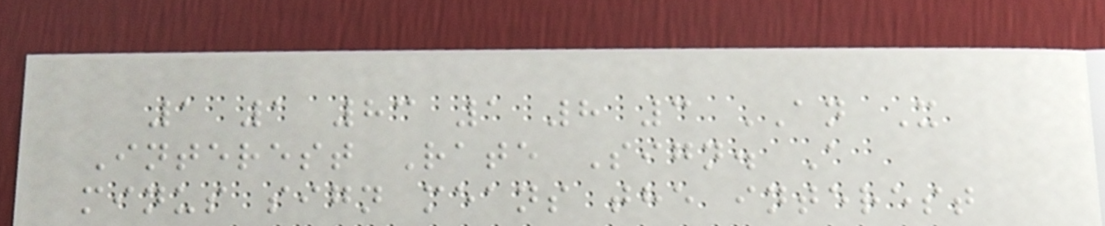1 1 83 1 8 3 AN X
Interest Rate Sign. A
minus sign means the interest
